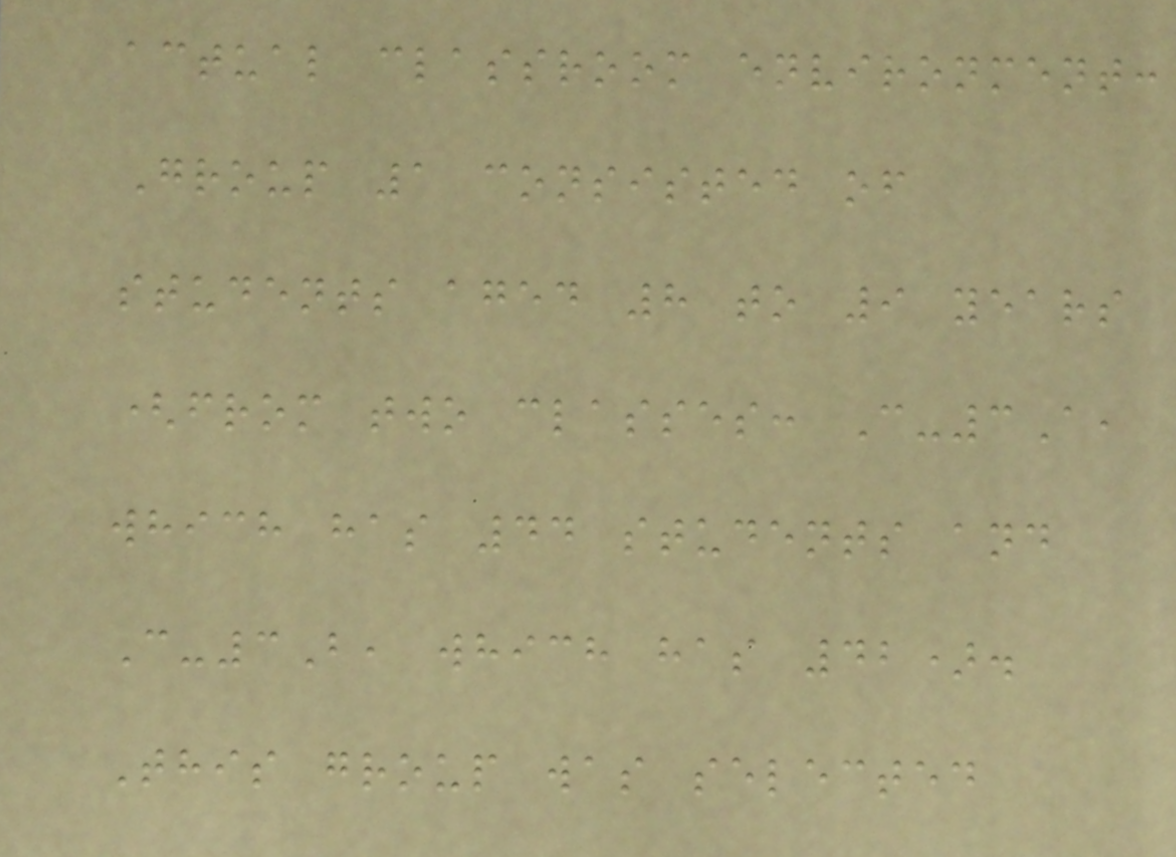actual classroom environment:
Group 1 consisted of
students aged 8 to 9 years
(from two classes: C-3A,
which has 44 students and
C-3B, which has 42).
This group was selected
